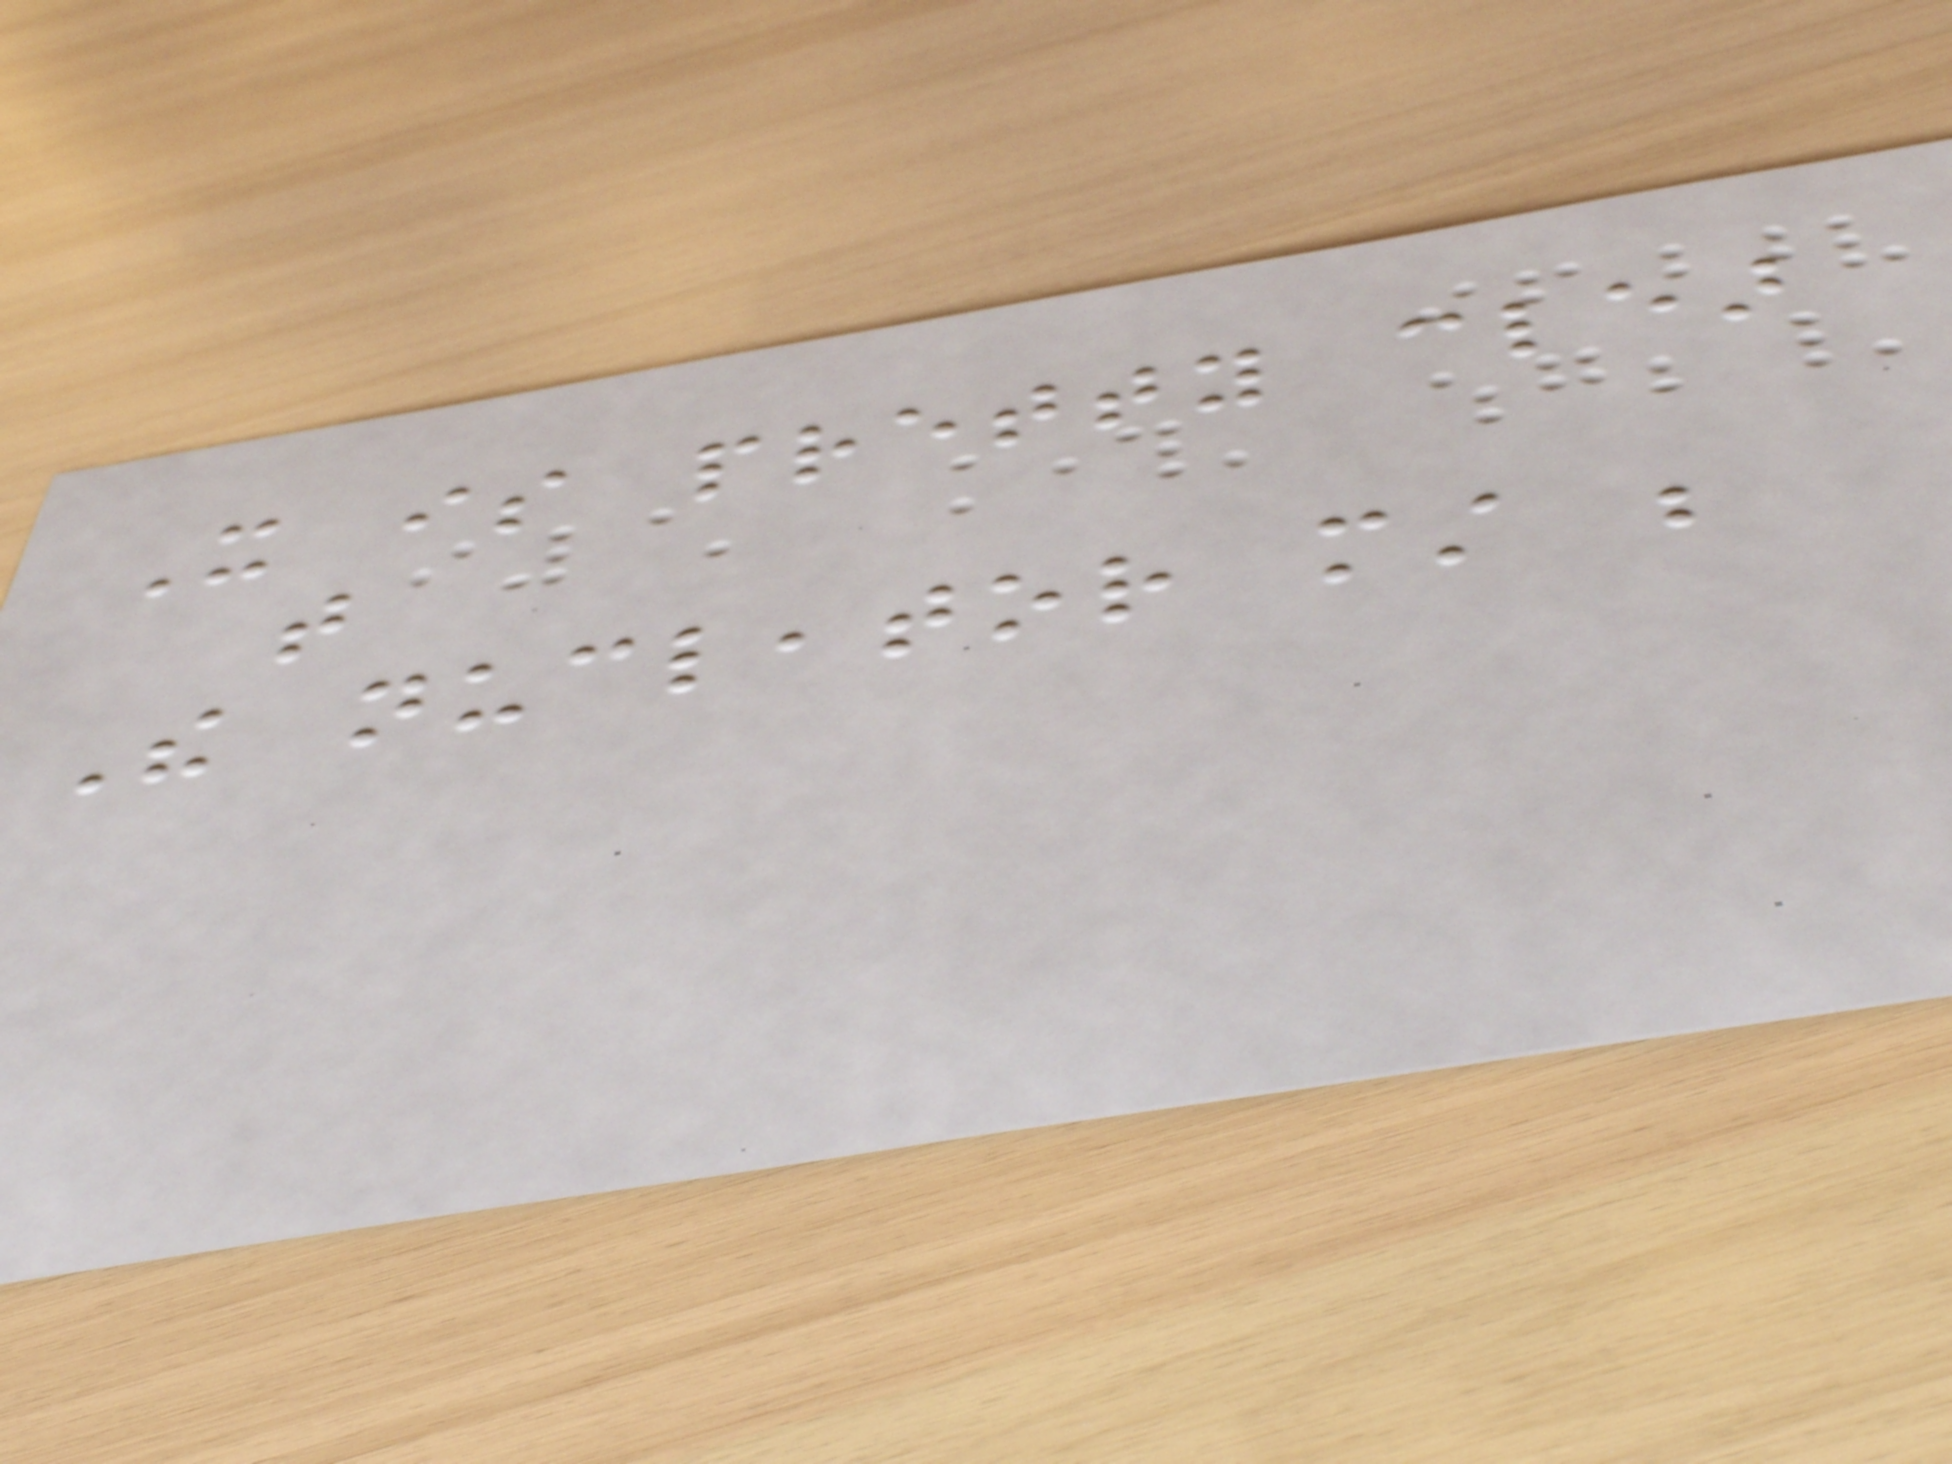It is pretty clear
that
The nucleator must be
